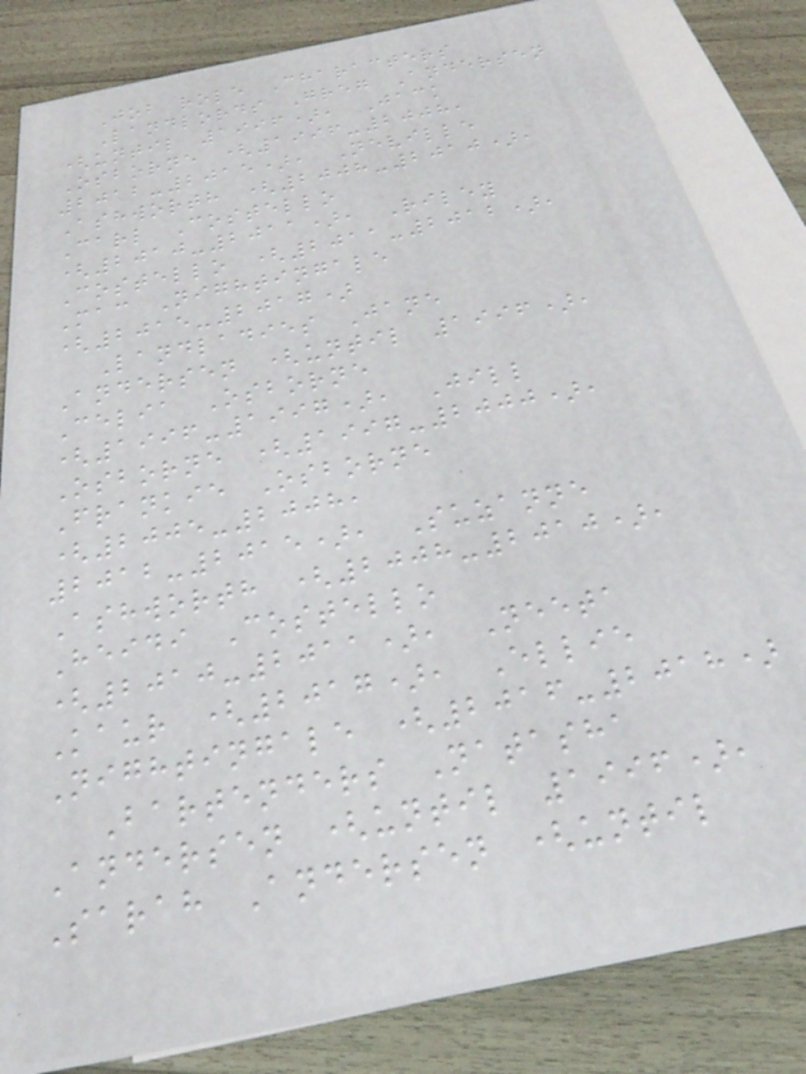Job role Characters
Landlords Greg Andersen
(until 1996), Jack
Osborne (1996-2008,
2012-2015), Neville
Ashworth (2008-2010),
Carl Costello
(2010-2011), Riley
Costello (2011-2012),
Mac Nightingale
(2015-2017)
Landladies Jane
Andersen (until 1996),
Celia Osborne
(1996-1997), Jill
Osborne (1997-2000),
Frankie Osborne
(2005-2008,
2012-2015), Suzanne
Ashworth (2008-2010),
Heidi Costello
(2010-2011), Neeta
Kaur (2017), Ellie
Nightingale (2016-2018)
Bartenders Natasha
Andersen (until 1996),
Sarah Andersen (until
